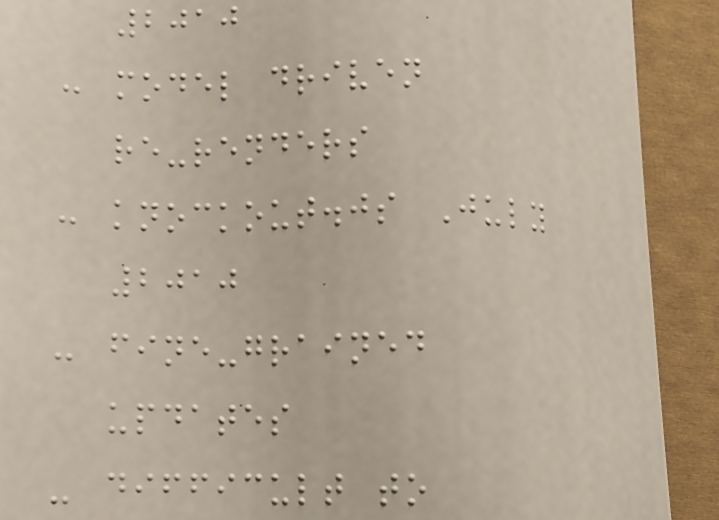2010
- model driven
re-renders
- knockout.js July
2010
- fine-grained
updates
- difficult to
